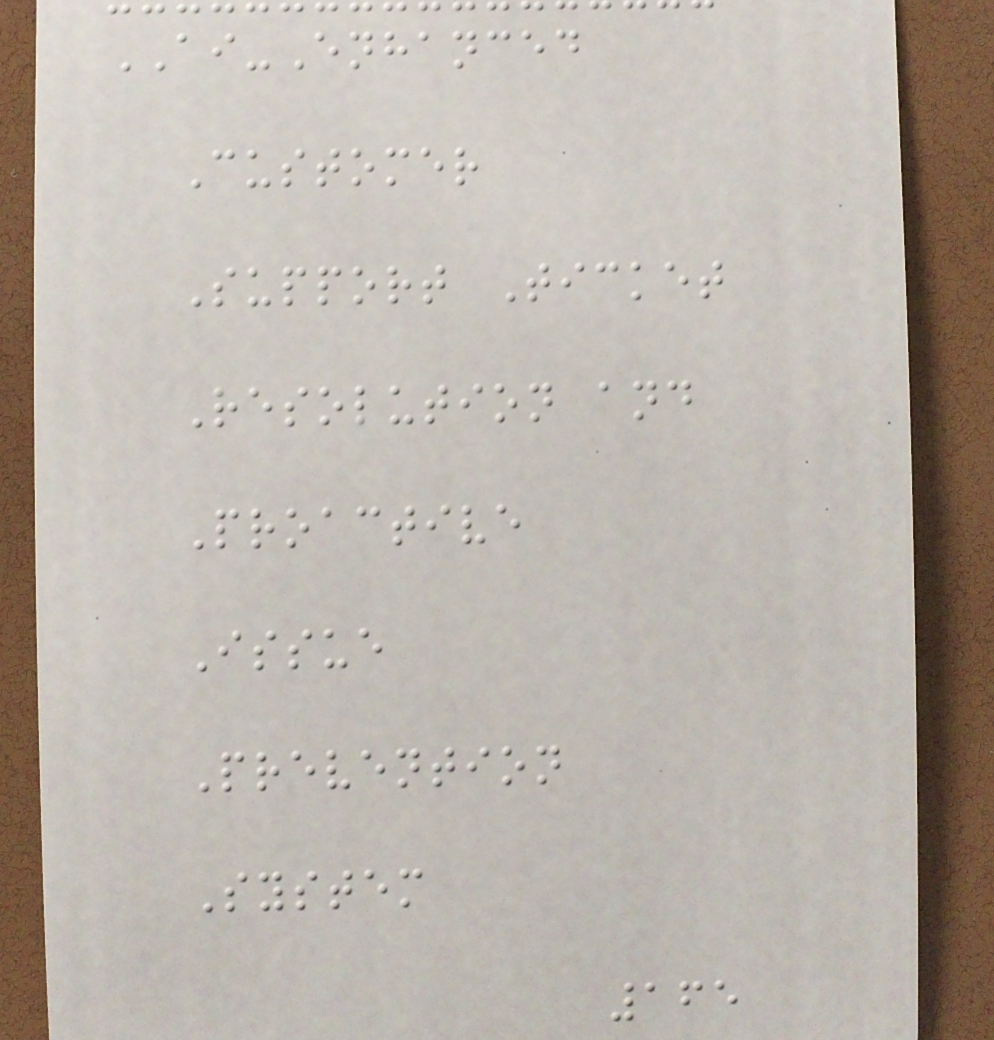AI-Enhanced
Customer
Support Ticket
Resolution and
Proactive
Issue
Prevention
System
165
